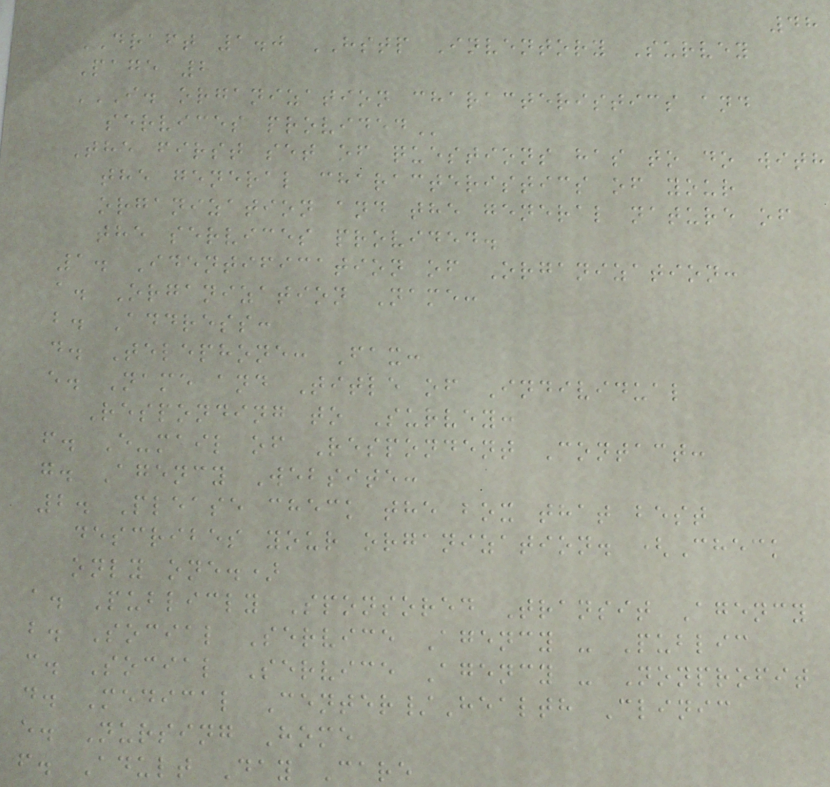48
DRAFT 1.0 HSTP Inventory Survey
Page 2
I. ORGANIZATION CHARACTERISTICS AND
SERVICES PROVIDED
The first set of questions has to do with
the general characteristics of your
organization and the general nature of
the services provided.
1. Identification of Organization:
a. Organization Name:
b. Address:
d. Telephone: Fax:
e. Name and Title of Individual
Responding to Survey:
f. E-mail of Respondent Contact:
g. Agency Website:
2. Please check the box that best
describes your organization. (Check
only one.)
a. Publicly Sponsored Transit Agency
b. Social Service Agency - Public
c. Social Service Agency - Nonprofit
d. Medical Center/Health Clinic
e. Nursing Home
f. Adult Day Care
